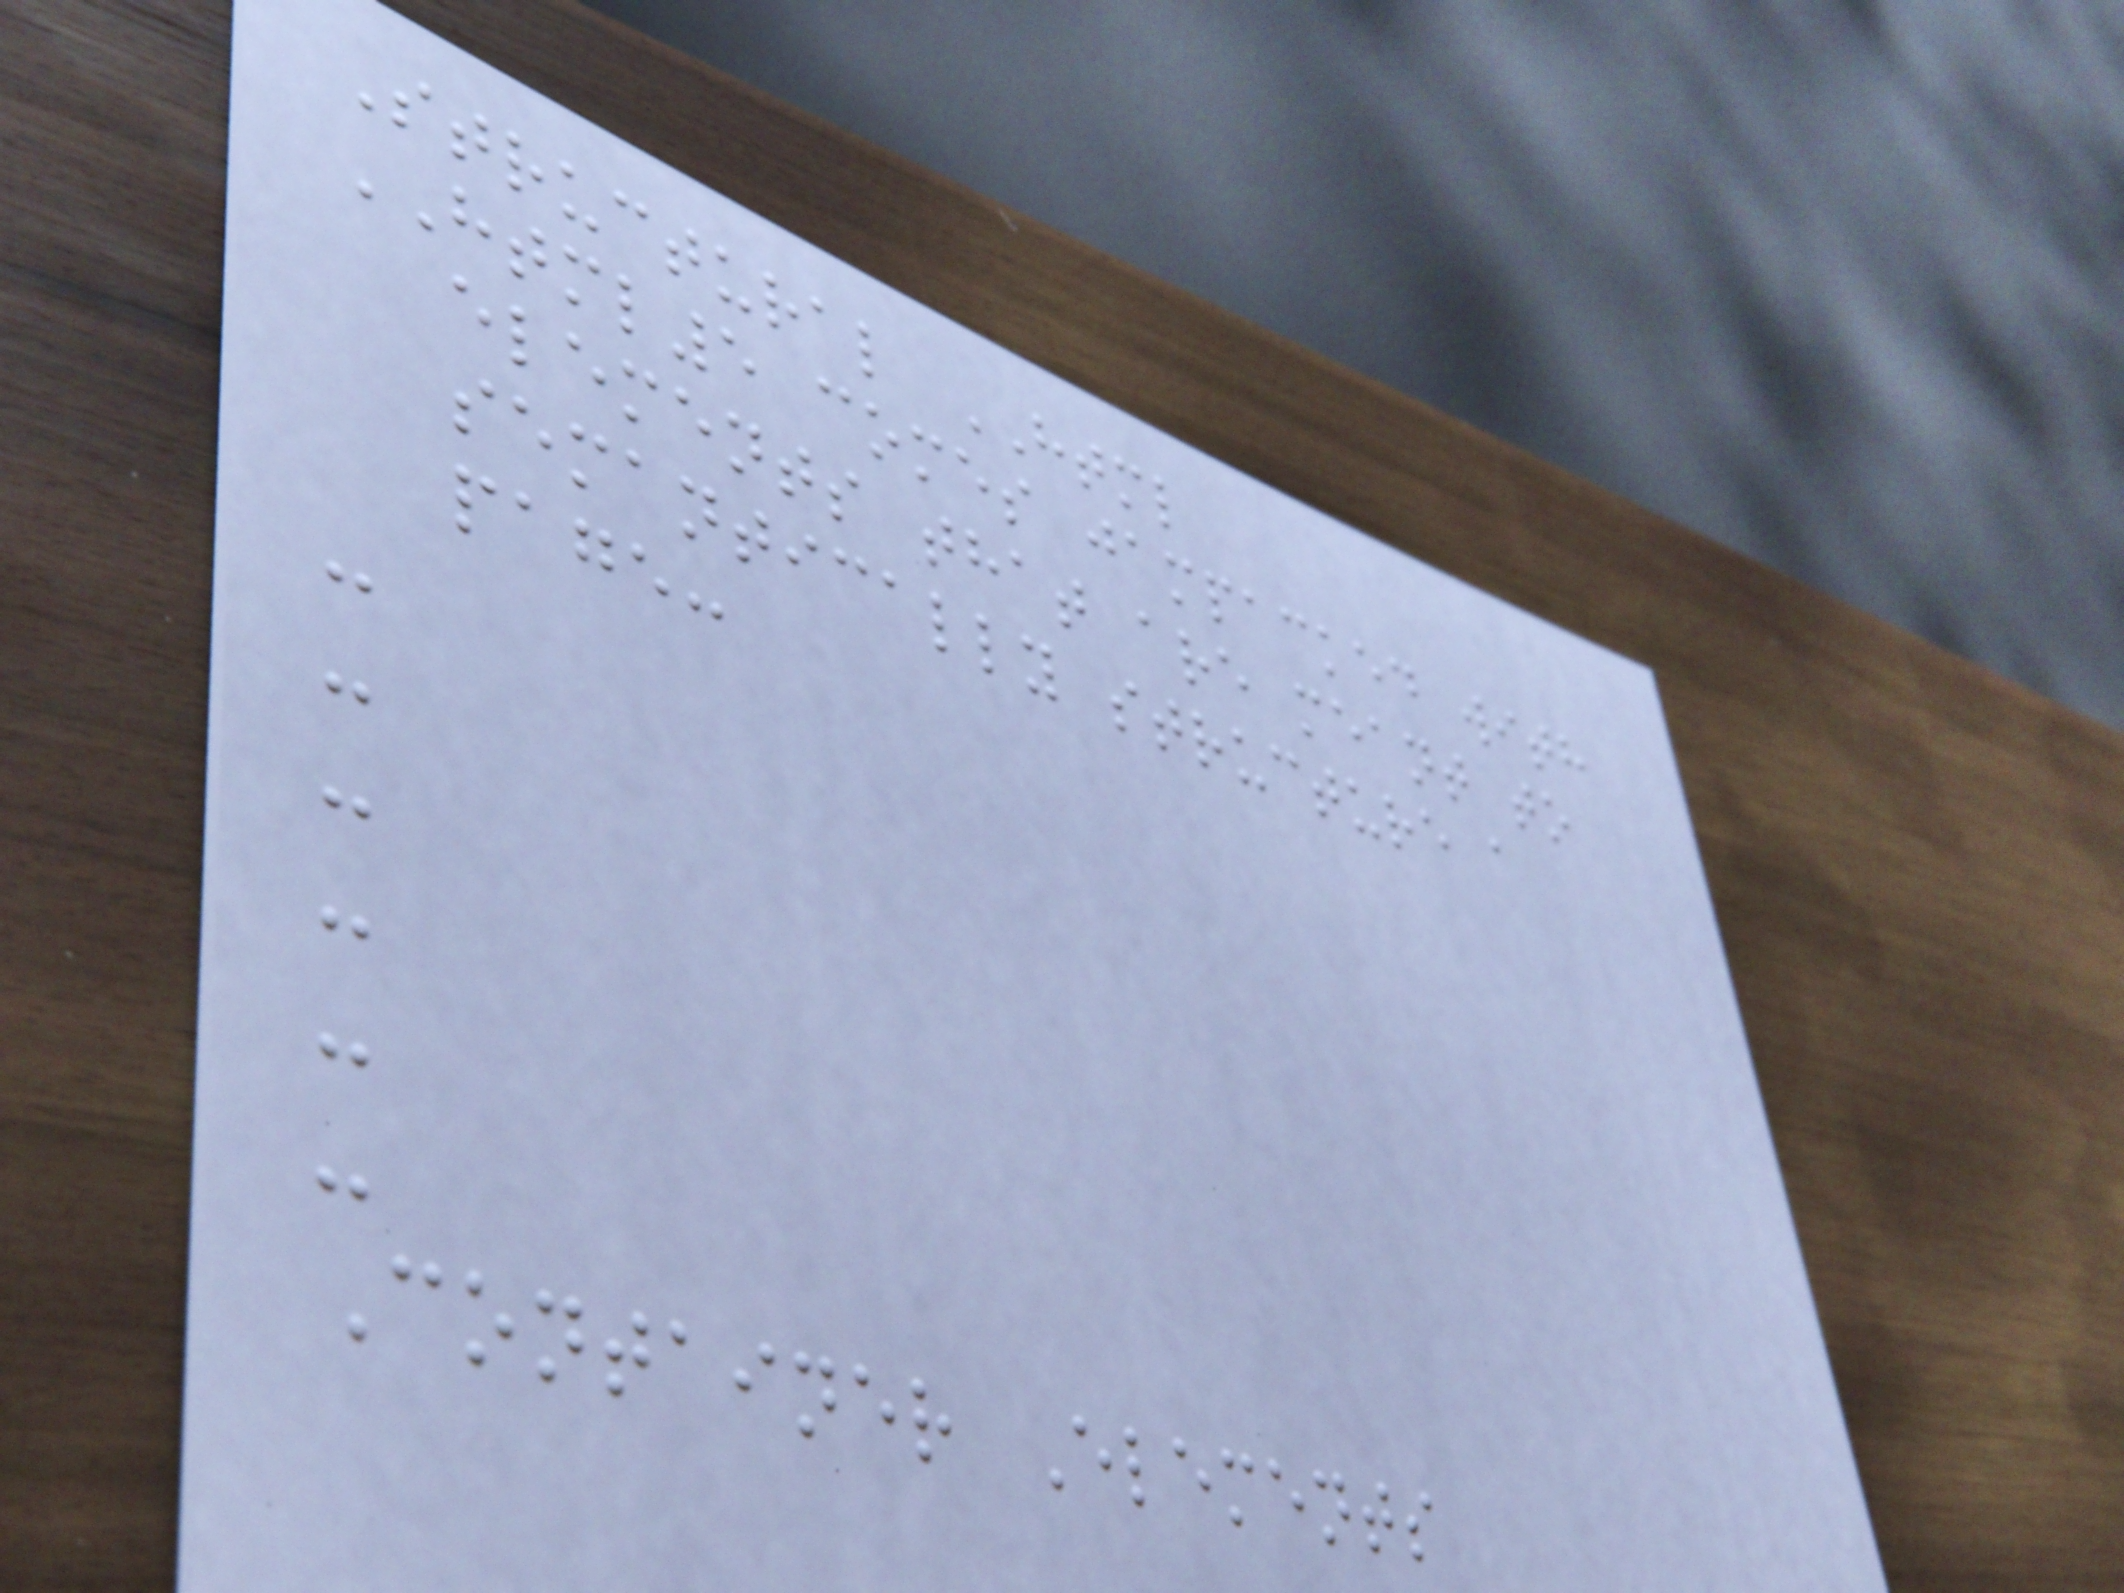Structural HTML
HTML5 comes jampacked with
elements that are meant to
semantically structure a
page:
-
-
-
-
-
-
Container Elements
